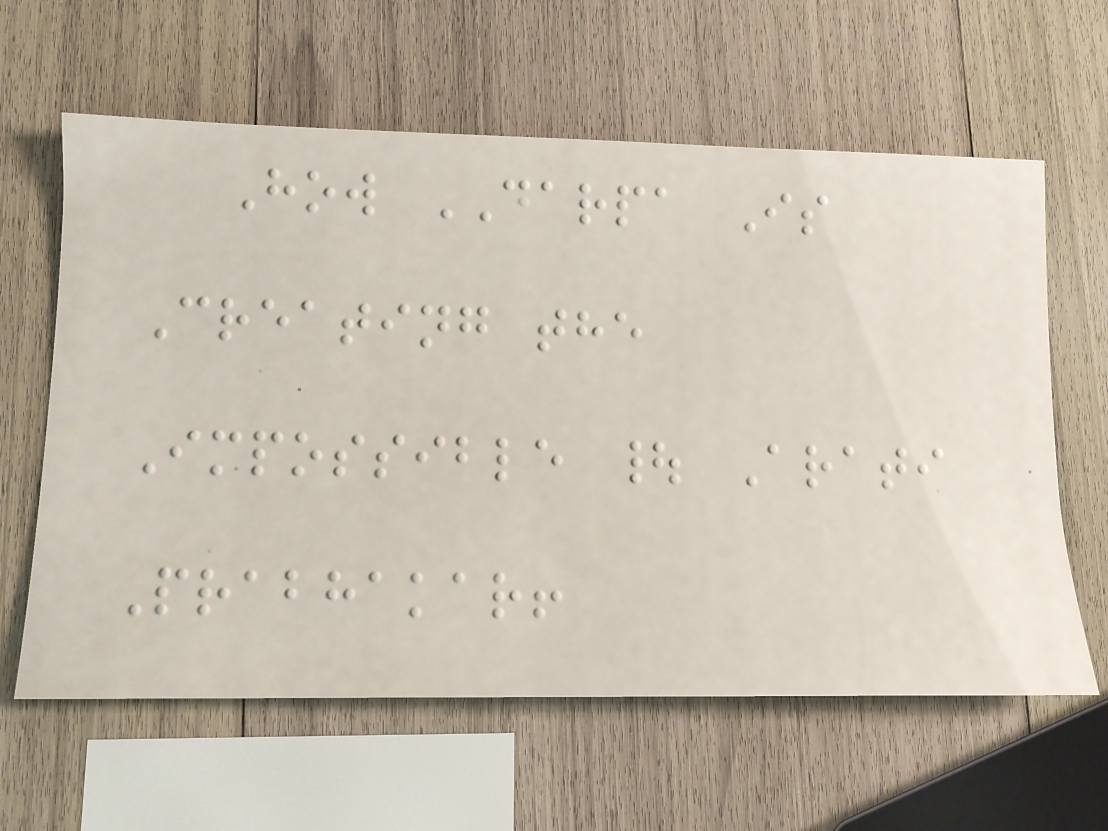How DARPA Is
Creating the
Impossible | Arati
Prabhakar!
